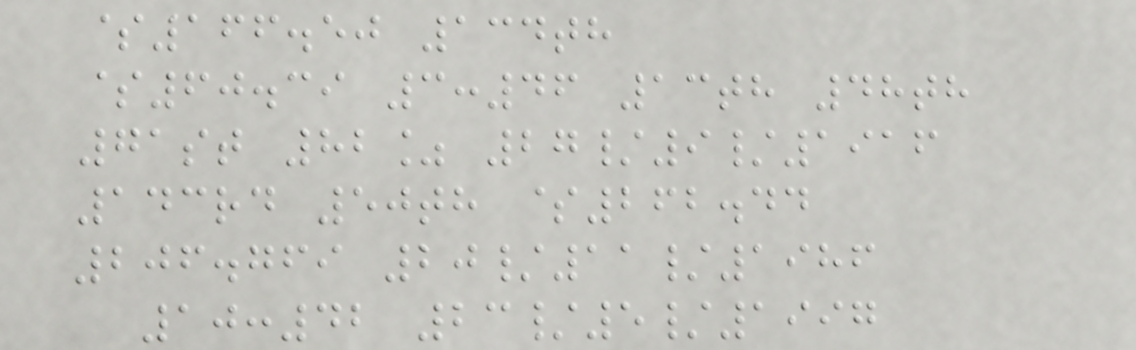$166.50 134th
$60.39 3:46 13th 48th
71st 82% 27/9/1916
143rd 50th $262.44
206.769 20/11/1986
10:42 23/5/1997
